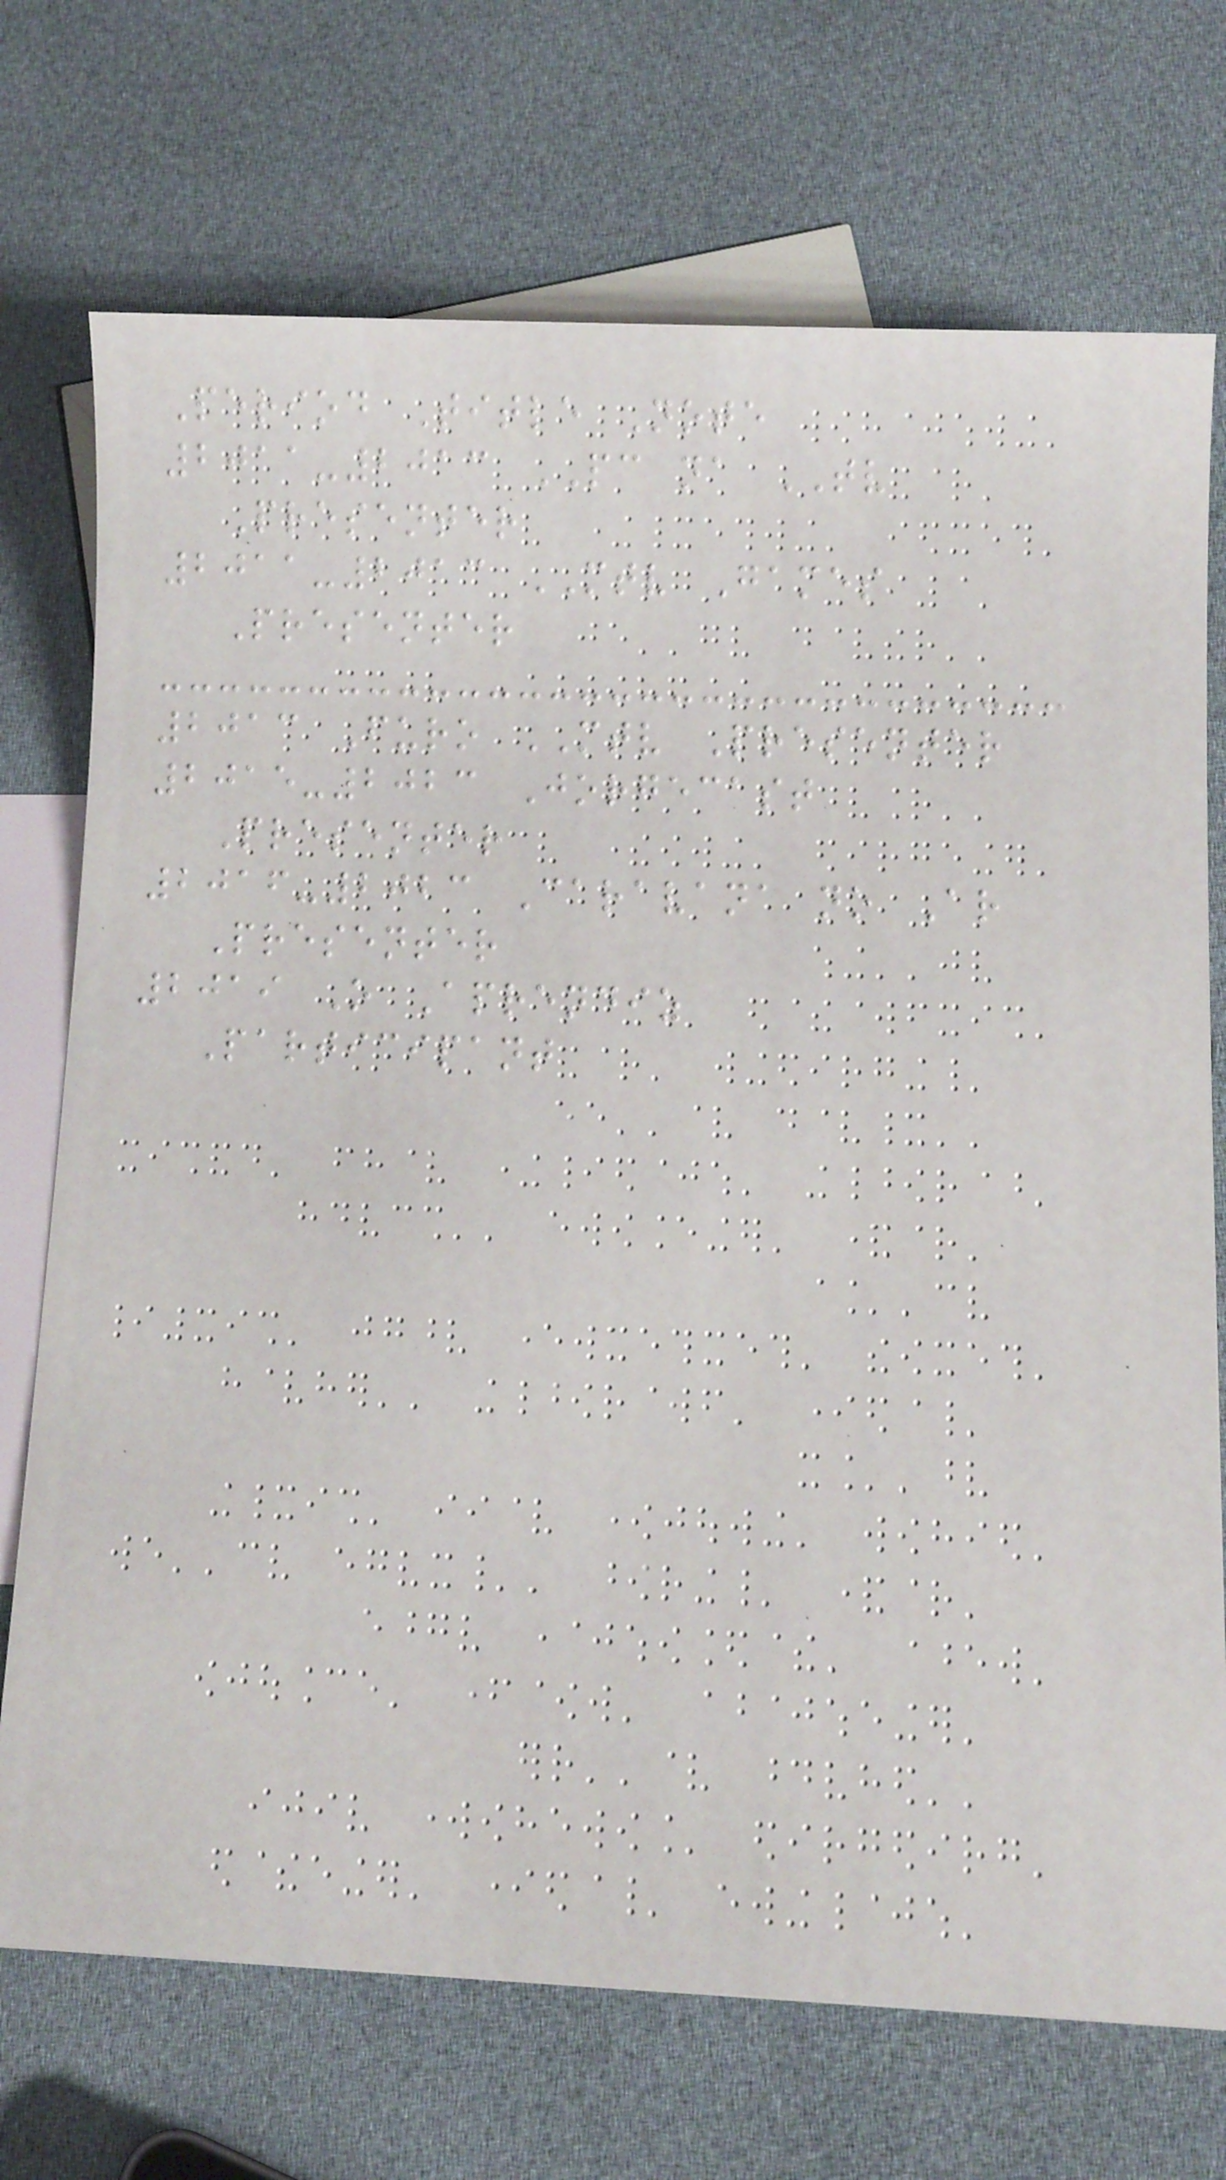Period Title Note
2011-2013 PC na TV
Presenter
2011-2013 MTV Games
Presenter
2013 Furo MTV Presenter
2015-2023 Jorgecast
Presenter
2016-2023 Caravana no Ar
Presenter
2019 O Aprendiz
Participant
